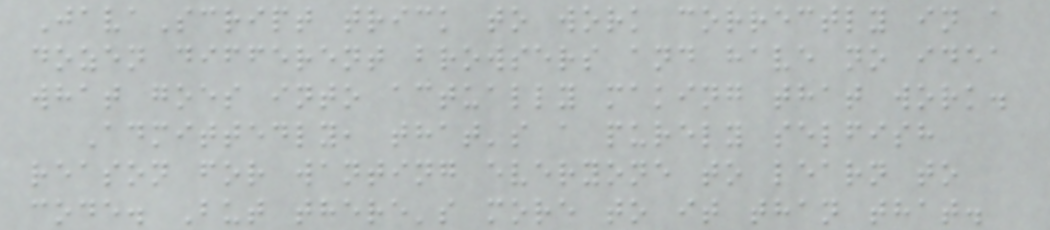JavaScript trick to work correctly in a
dozen different browsers and have no idea
what goes into actually making that work.
Admittedly, that's a purely selfish
reason for wanting everyone to learn to
code. But there's more to it than that.
